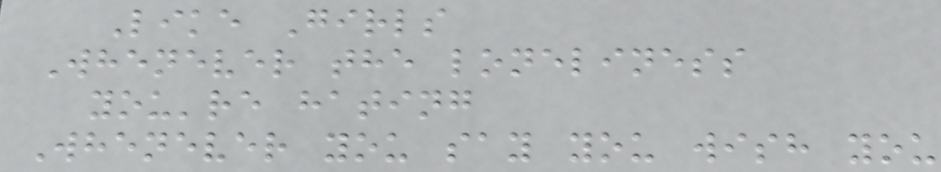Like Girls
Whenever the loneliness
you're hating
Whenever you say you wish you
